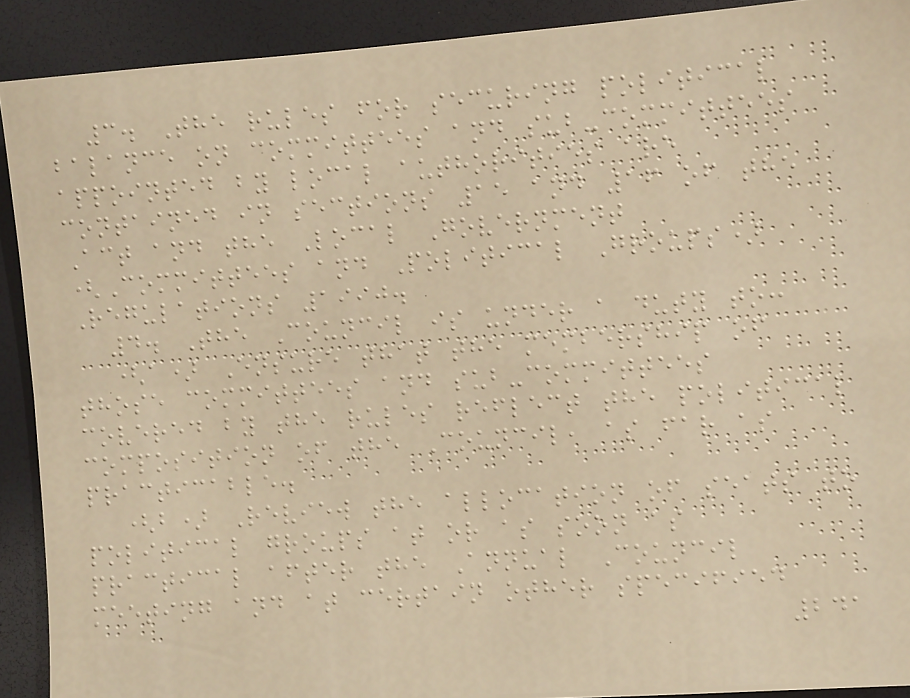3. The rules for securing political
balance on committees and sub-committees
appointed by local authorities are
contained in sections 15 and 16 of the
Act and the Local Government
(Committees and Political Groups)
Regulations 1990.
4. The Council is under a duty to:
(a) Ensure that the membership of
those committees and sub-committees
covered by the rules reflect the political
composition of the Council, as far as
practicable.
(b) Review the allocation of seats to
political groups at or as soon as
practical after the Annual Council
meeting and at certain other specified
241
